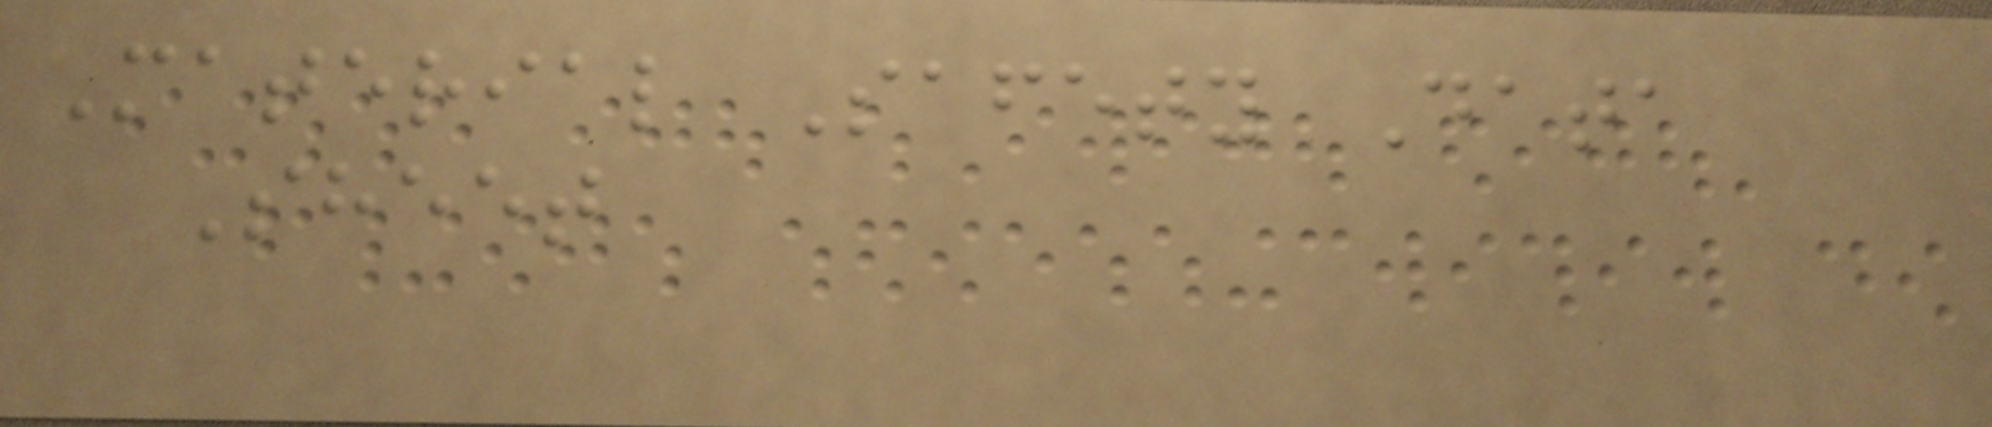Material Safety Data
Sheet
